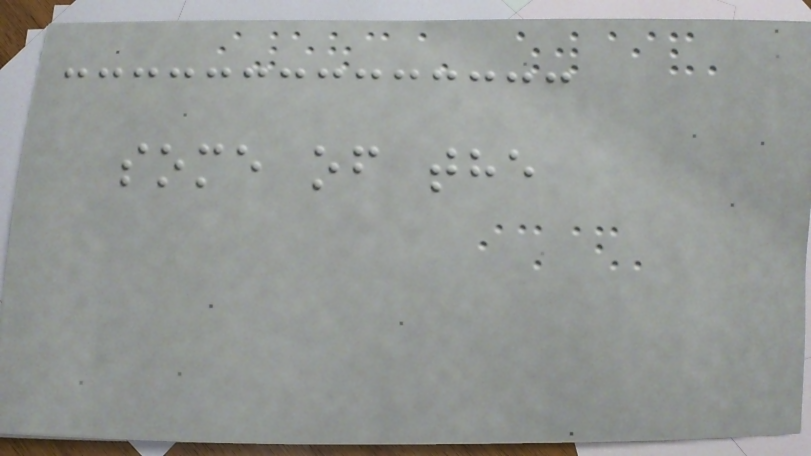some of the
